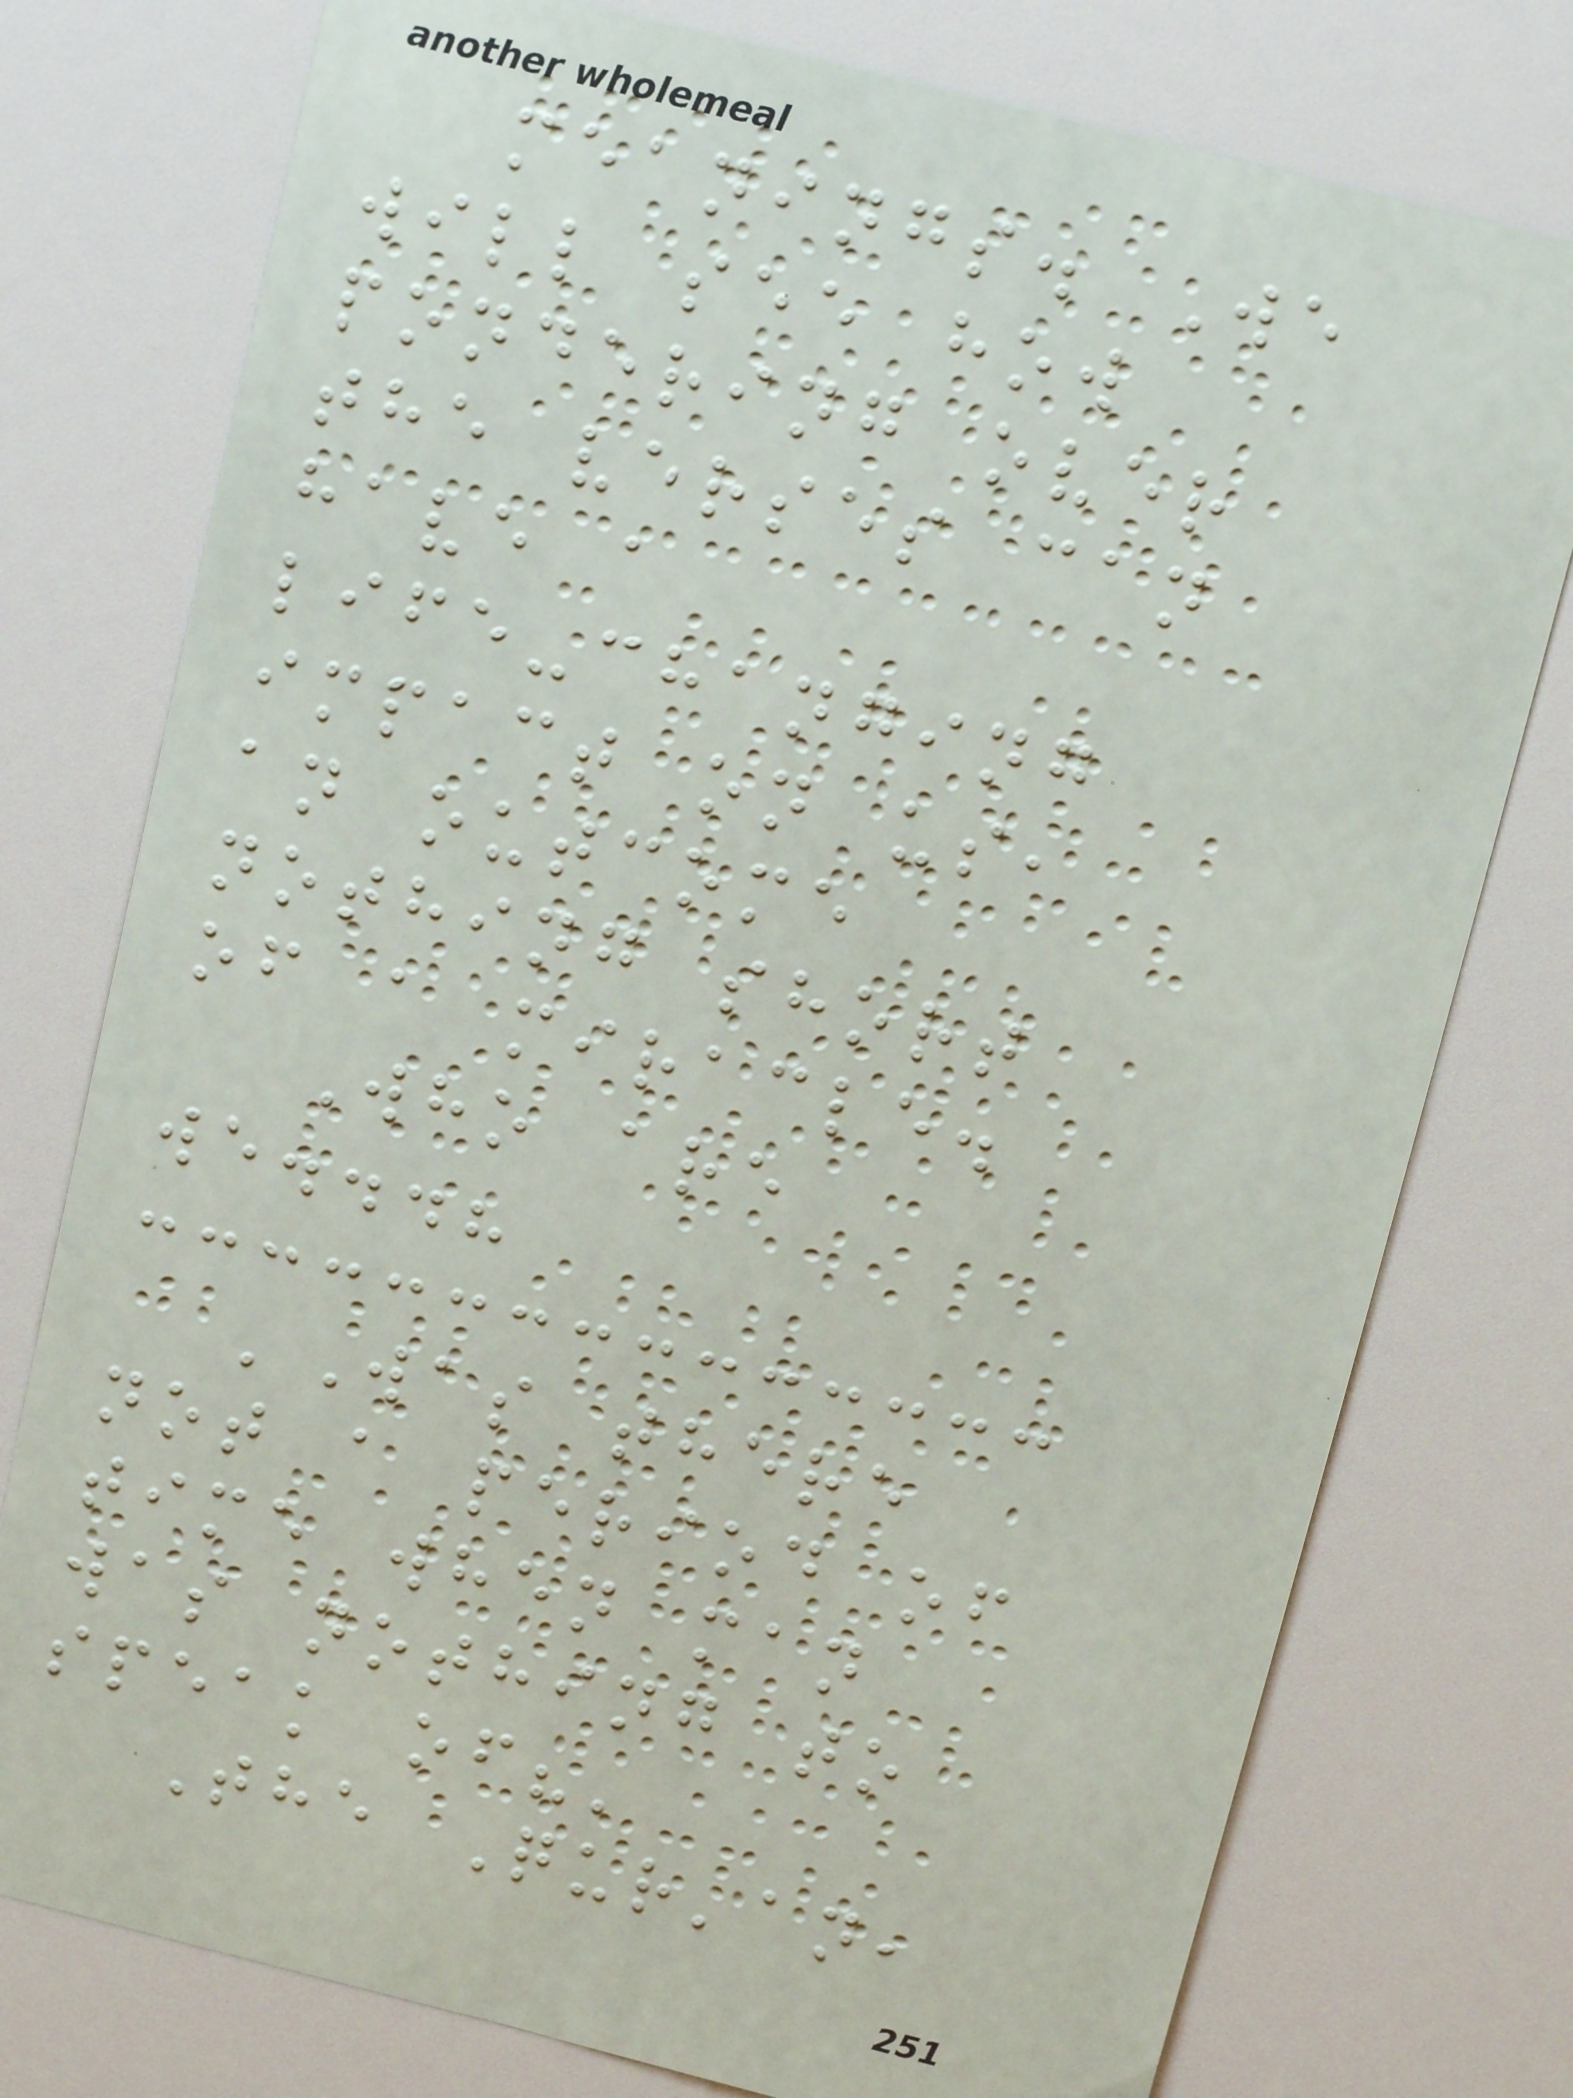meanings. We
will see how
pondering over
the verses can
have a
life-changing
impact on us,
an outcome
nothing short
of a miracle.
Who are
we...?
'Was there
not a period of
time when man
was nothing to
speak of?'
The Qur'an,
